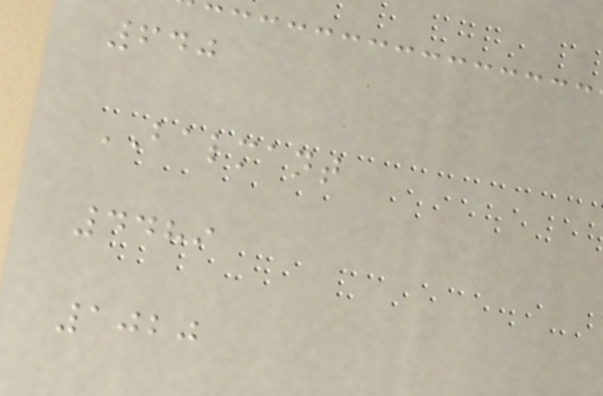640
BALMANT
4489
1020
